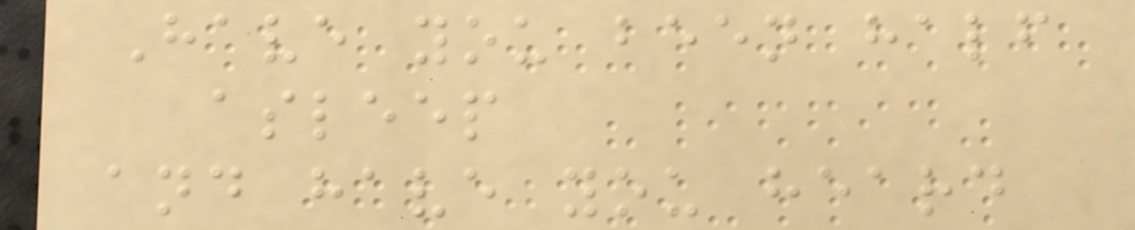Have you been half
asleep
and have you heard
